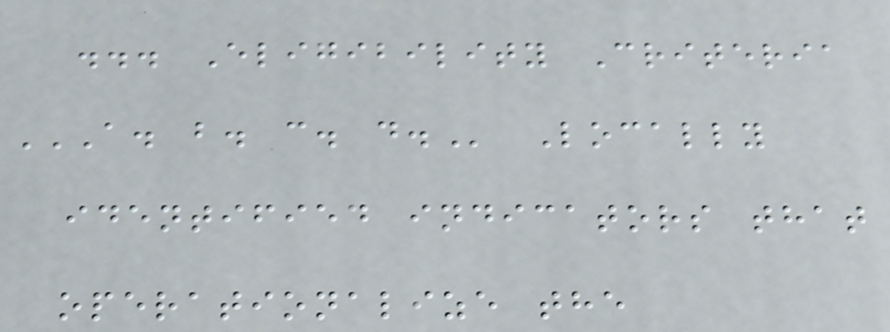... Eligibility Criteria
A. B. C. D. Locally
identified indicators that
operationalize the
